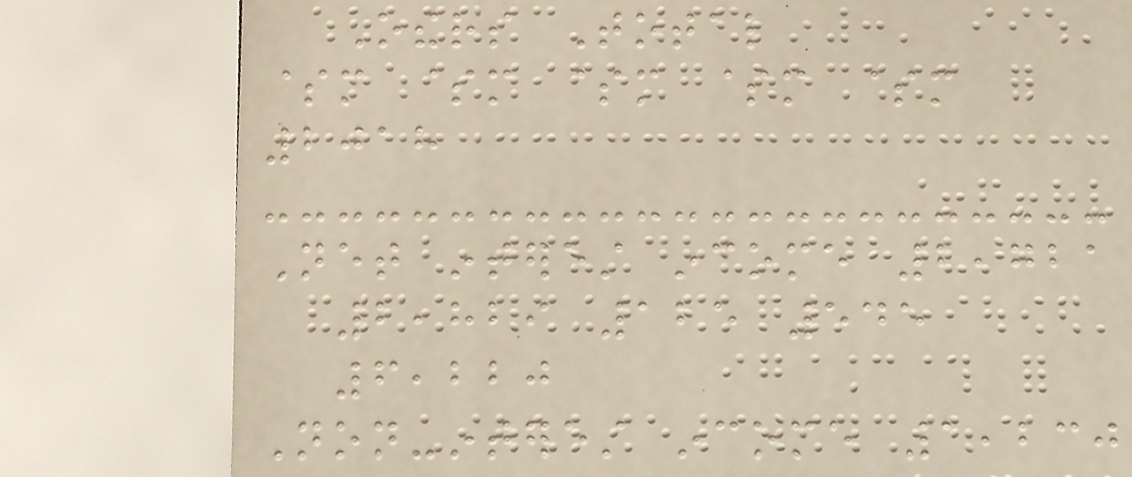Others Total
$m $m $m $m $m
2018
Net interest income 2,721
2,829 125 545
6,220
Non-interest income 1,230
